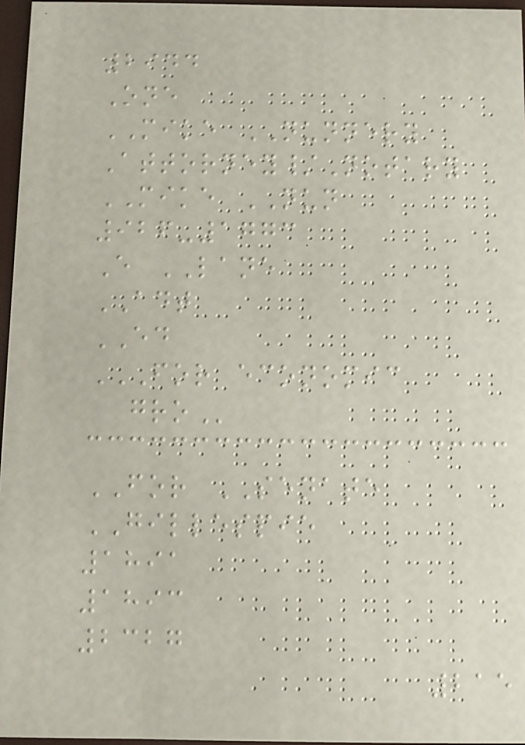2944
One
MIKE NUNNERY
Attorney/Notary
MIKE NUN
926-1773
E LANE
ADT
ED
FOR ECONOMIC
GRO
FOR SENATE
GILLESPIE
1891
1893
2327
215
